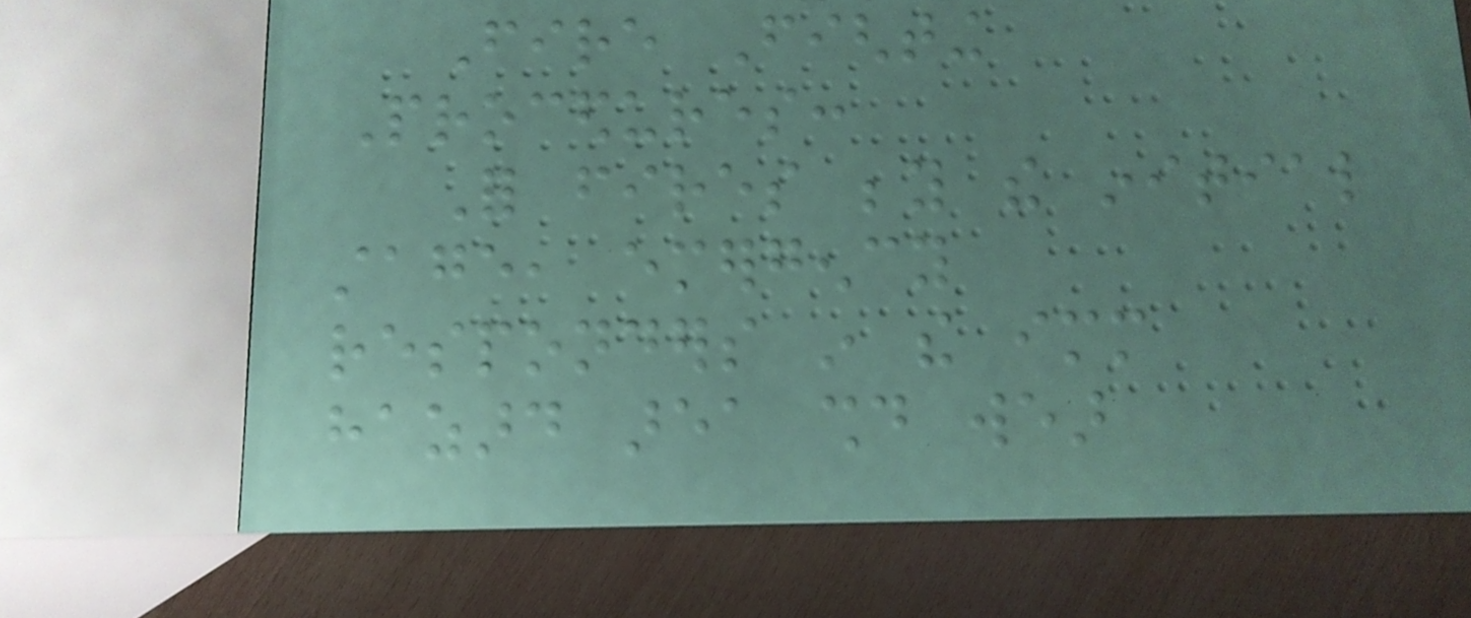Fire Fighting
Procedures:
For fires beyond the initial
stage, emergency
responders in the immediate
hazard area should wear
